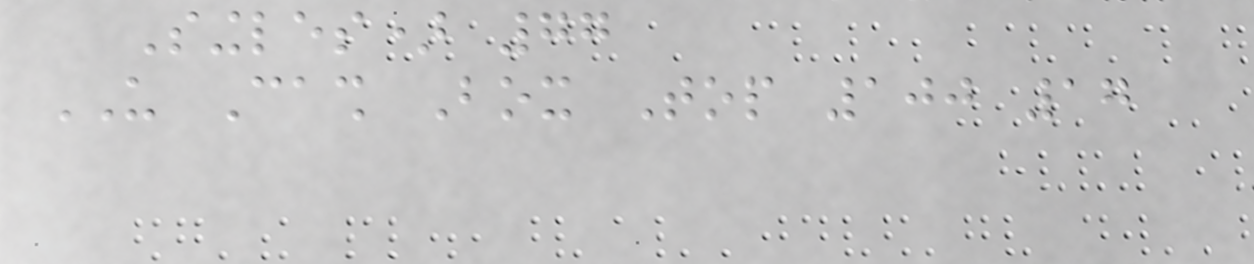Singles) 77
US Cash Box Top 100 17
